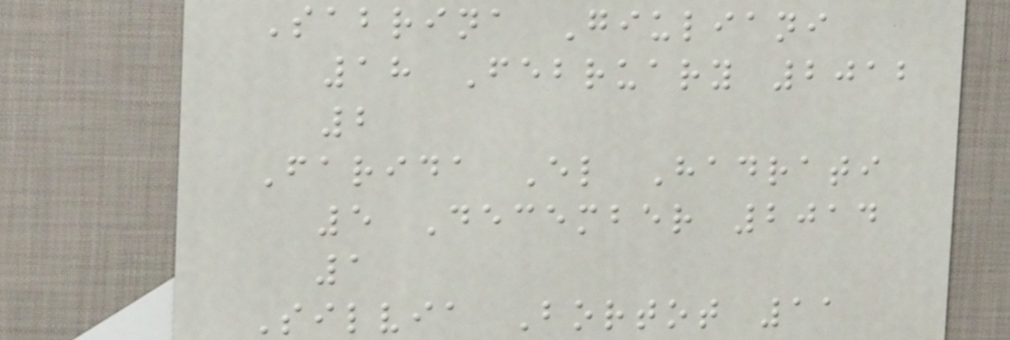Sabrina Giuliani
18 February 2012
2
Farida El Hadrati
5 December 2014
1
Silvia Bortot 11
